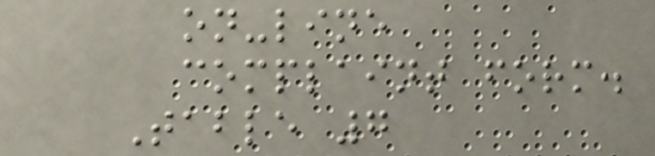on-line
complaint form.
Table 7
